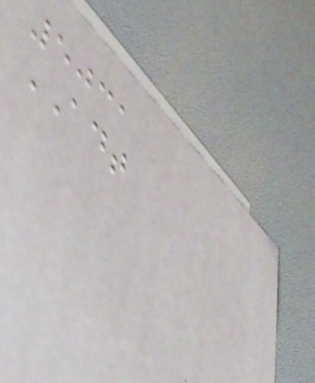5031
ADT
